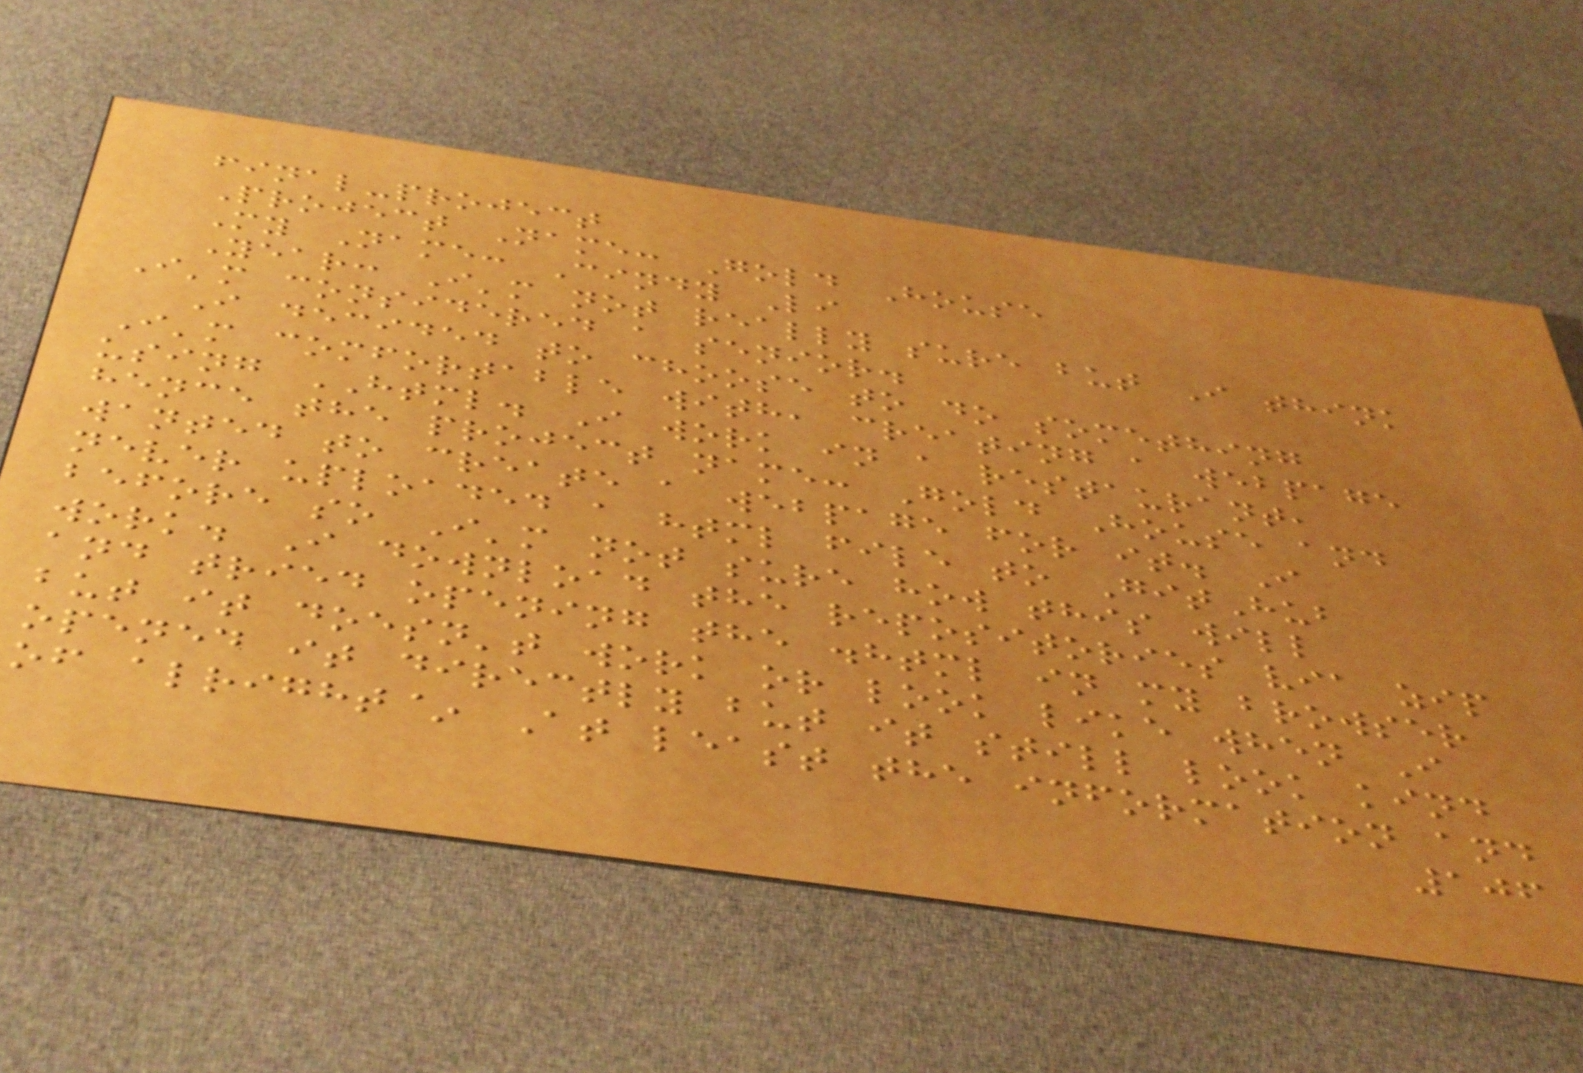final-project
Project Name: Gold House
My Name: Cindy Li
Year: I'm not really sure but I think
I'm considered a senior.
I decided to choose to do something
I'm comfortable with, creating a webpage
using HTML. I work in a restaurant,
hence the project name: Gold House and
wanted to create a webpage for it. I
never uploaded a html file to GitHub
before so I'm not sure how this will
work. I download the repositories via zip
and tried opening the .html in my browser
but it doesn't work or look like when I
opened it directly but it still look kind
of alright~ At least the information and
106
